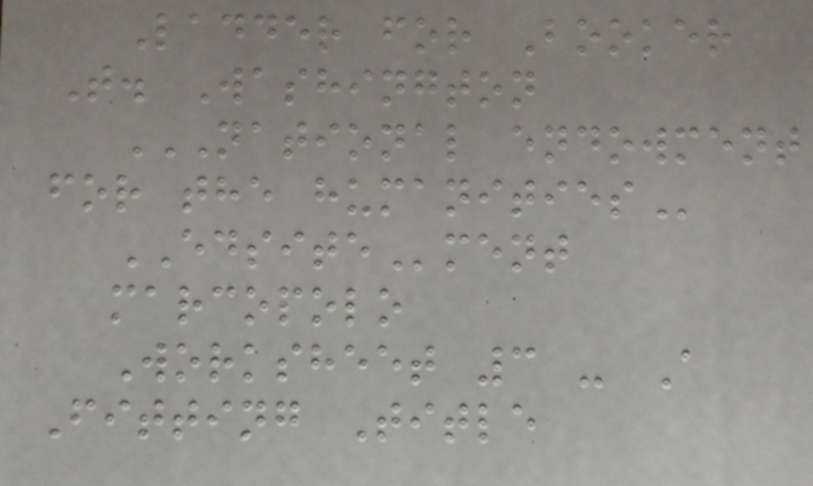Ladder for Booker
T. Washington
NATIONAL ENDOWMENT
FOR THE HUMANITIES
EDSITEment
marcopolo
Worksheet 3 - A
Fitting Title
